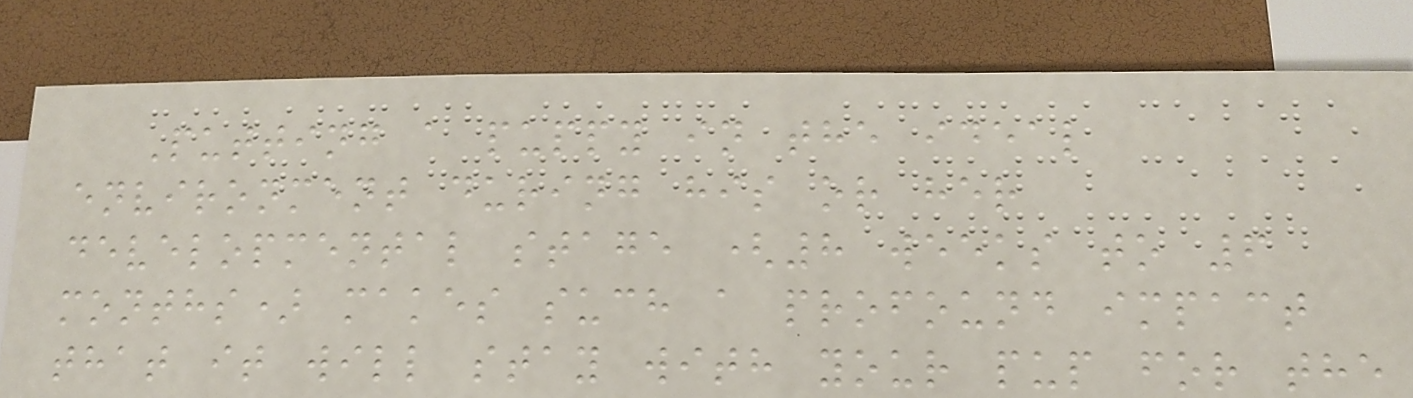Putting a puppy in the ideal
environment during his or her
developmental stage (8 weeks to 6
months) makes such a profound impact
that it will stay with your pup for the
